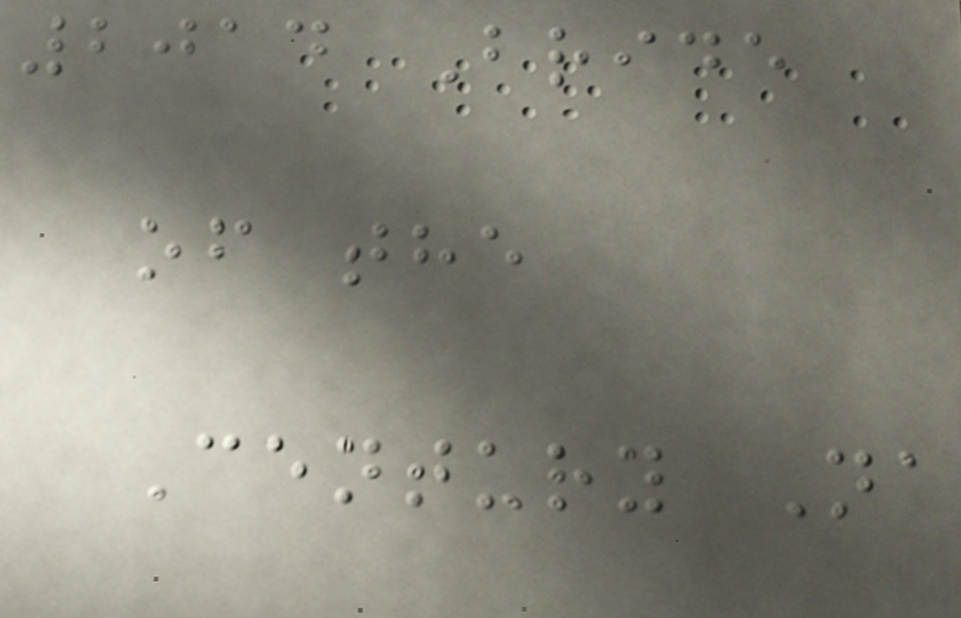2014 Bride
of the
Century Na
